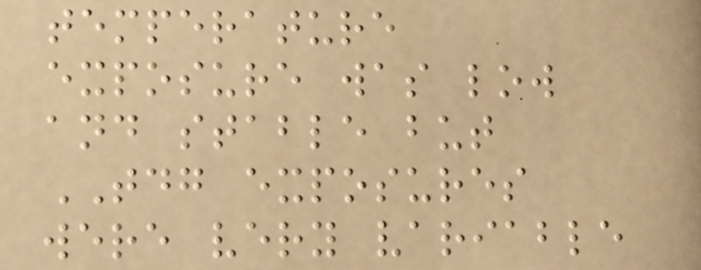temperature
exposure was low
and stable but
TDG exposures
were very variable
